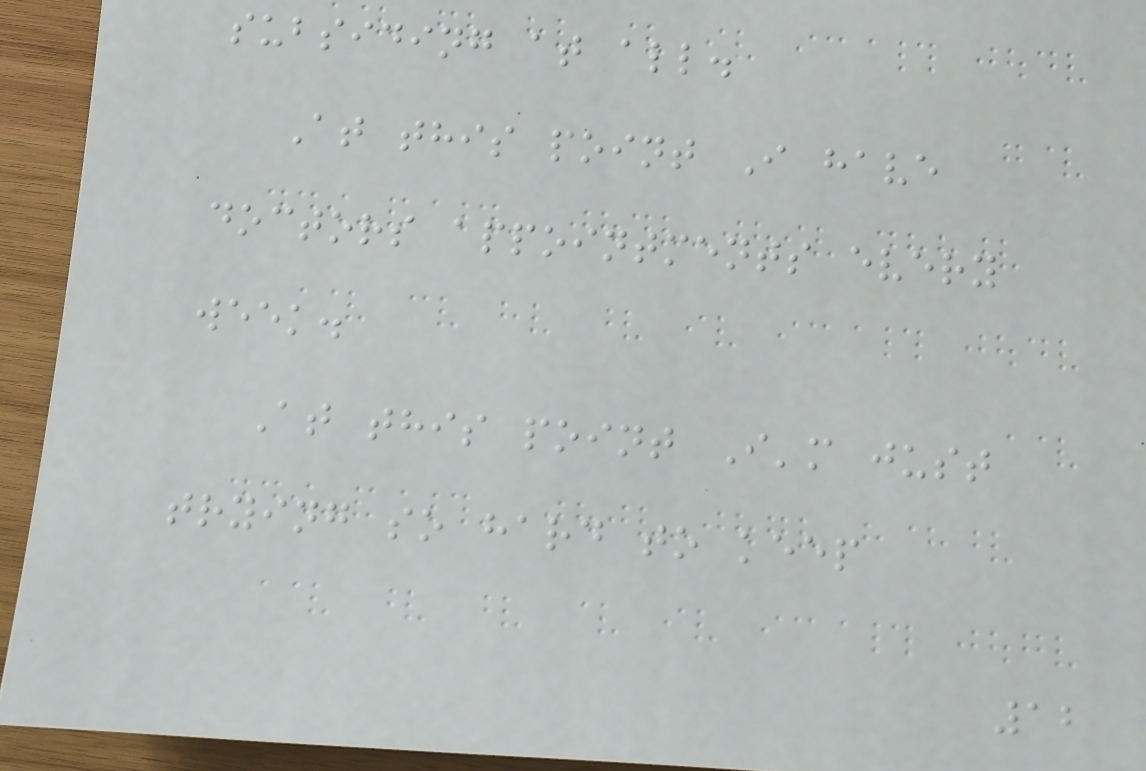subsiding at all.
At this point I have
doctors appointments every
week.
At this point I'm just
trying so hard to keep
12
